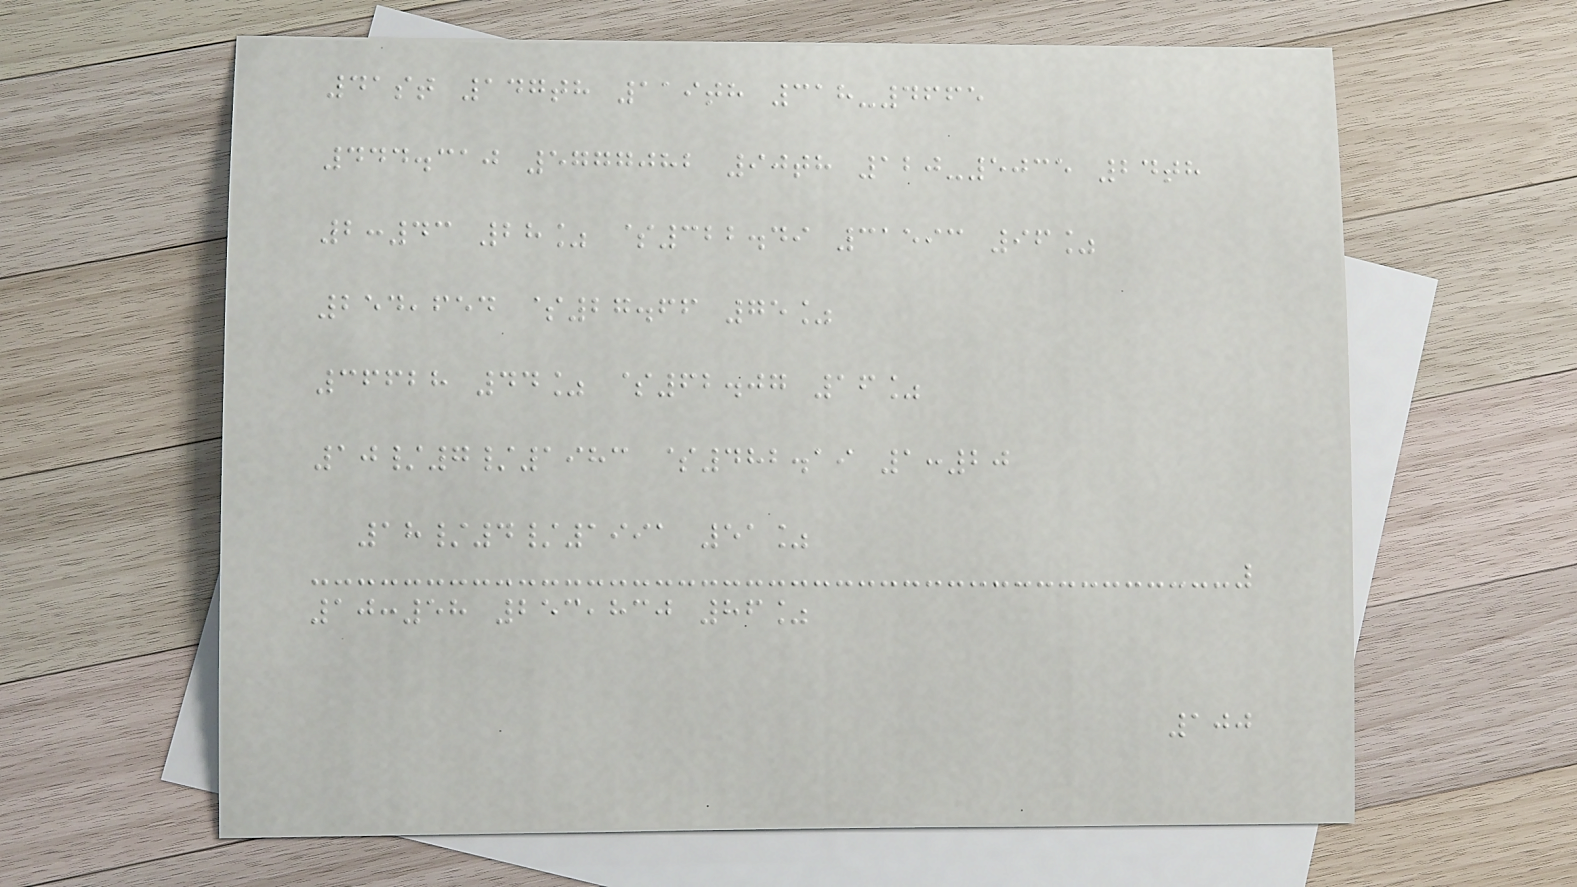41st 147th 119th 318-4665
444.310 5777082 90th 120-5035 24th
2:43 28% $322.49 31593 96%
254,654 $27.66 75%
36628 44% $62.07 16%
10/7/1983 $482.19 1:20
18/4/1991 51%
10:58 253,830 86%
100
